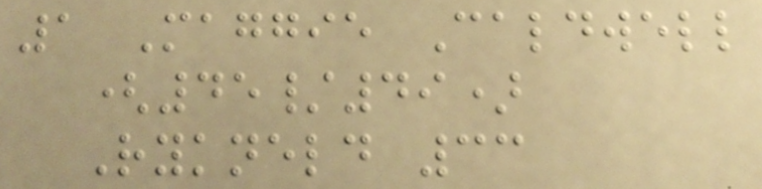1 Maggie Caldwell
(45/49)
Rykneld 33
